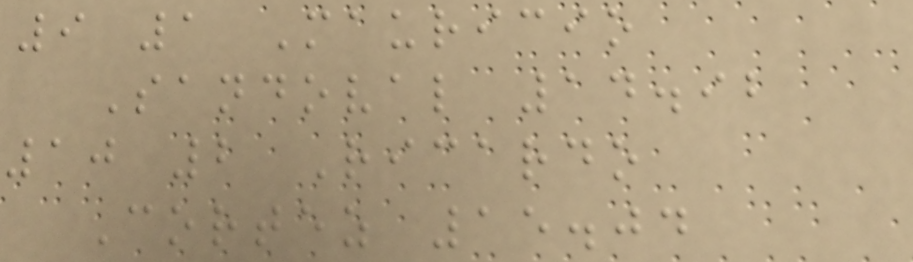9 1 Mauricio
Sandoval 14.92
10 2 Ricardo
Cortez 15.04
